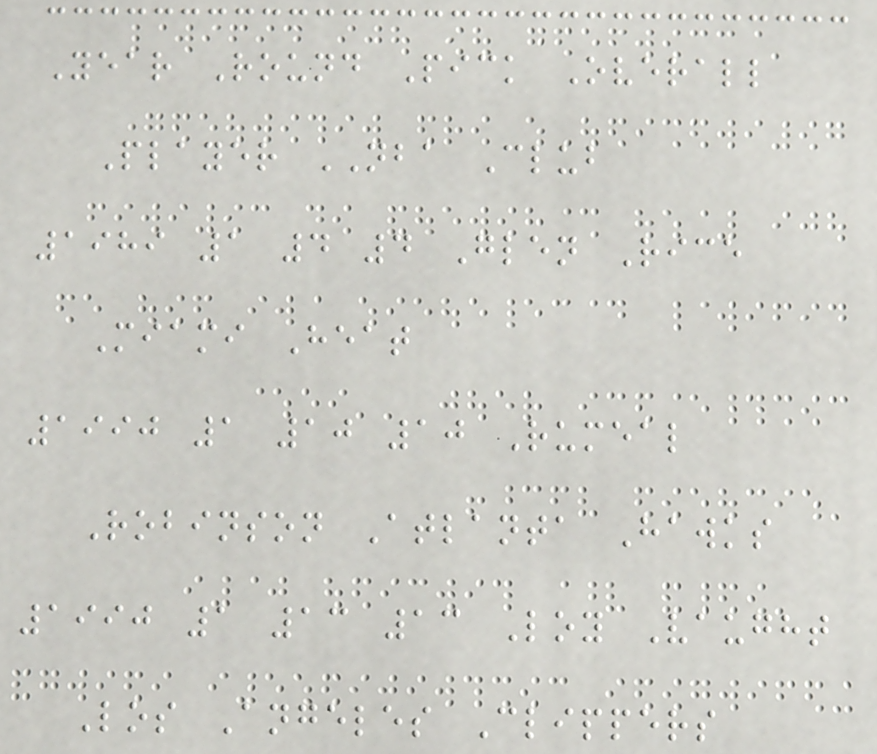Year Round Pick Overall
Player NBA Club
1989 1 4 4 Glen Rice
Miami Heat
1990 1 10 10 Rumeal
Robinson Atlanta Hawks
1990 1 13 13 Loy Vaught
Los Angeles Clippers
